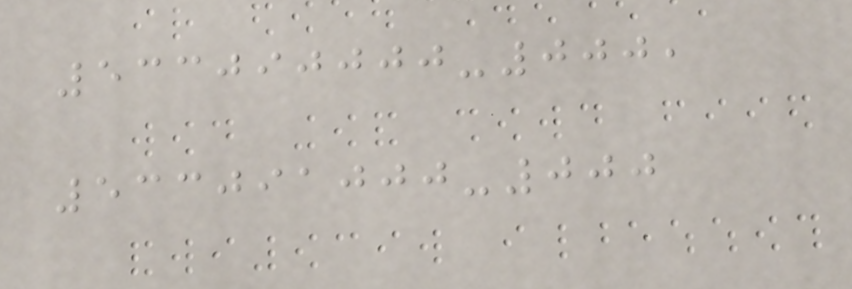533090000-000,
533091000-000
